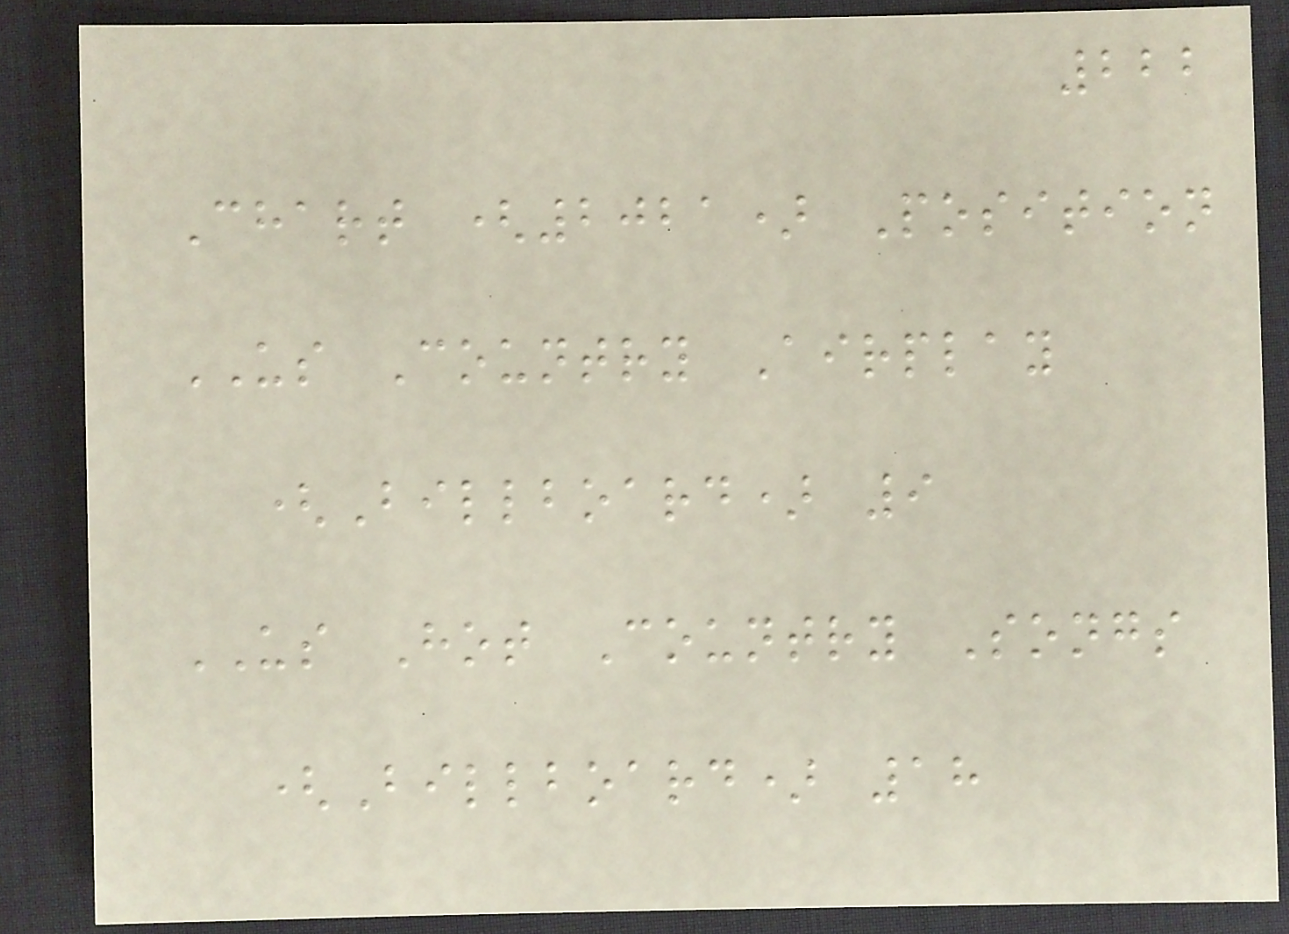222
Chart (2021) Position
US Country Airplay
(Billboard) 9
US Hot Country Songs
(Billboard) 18
